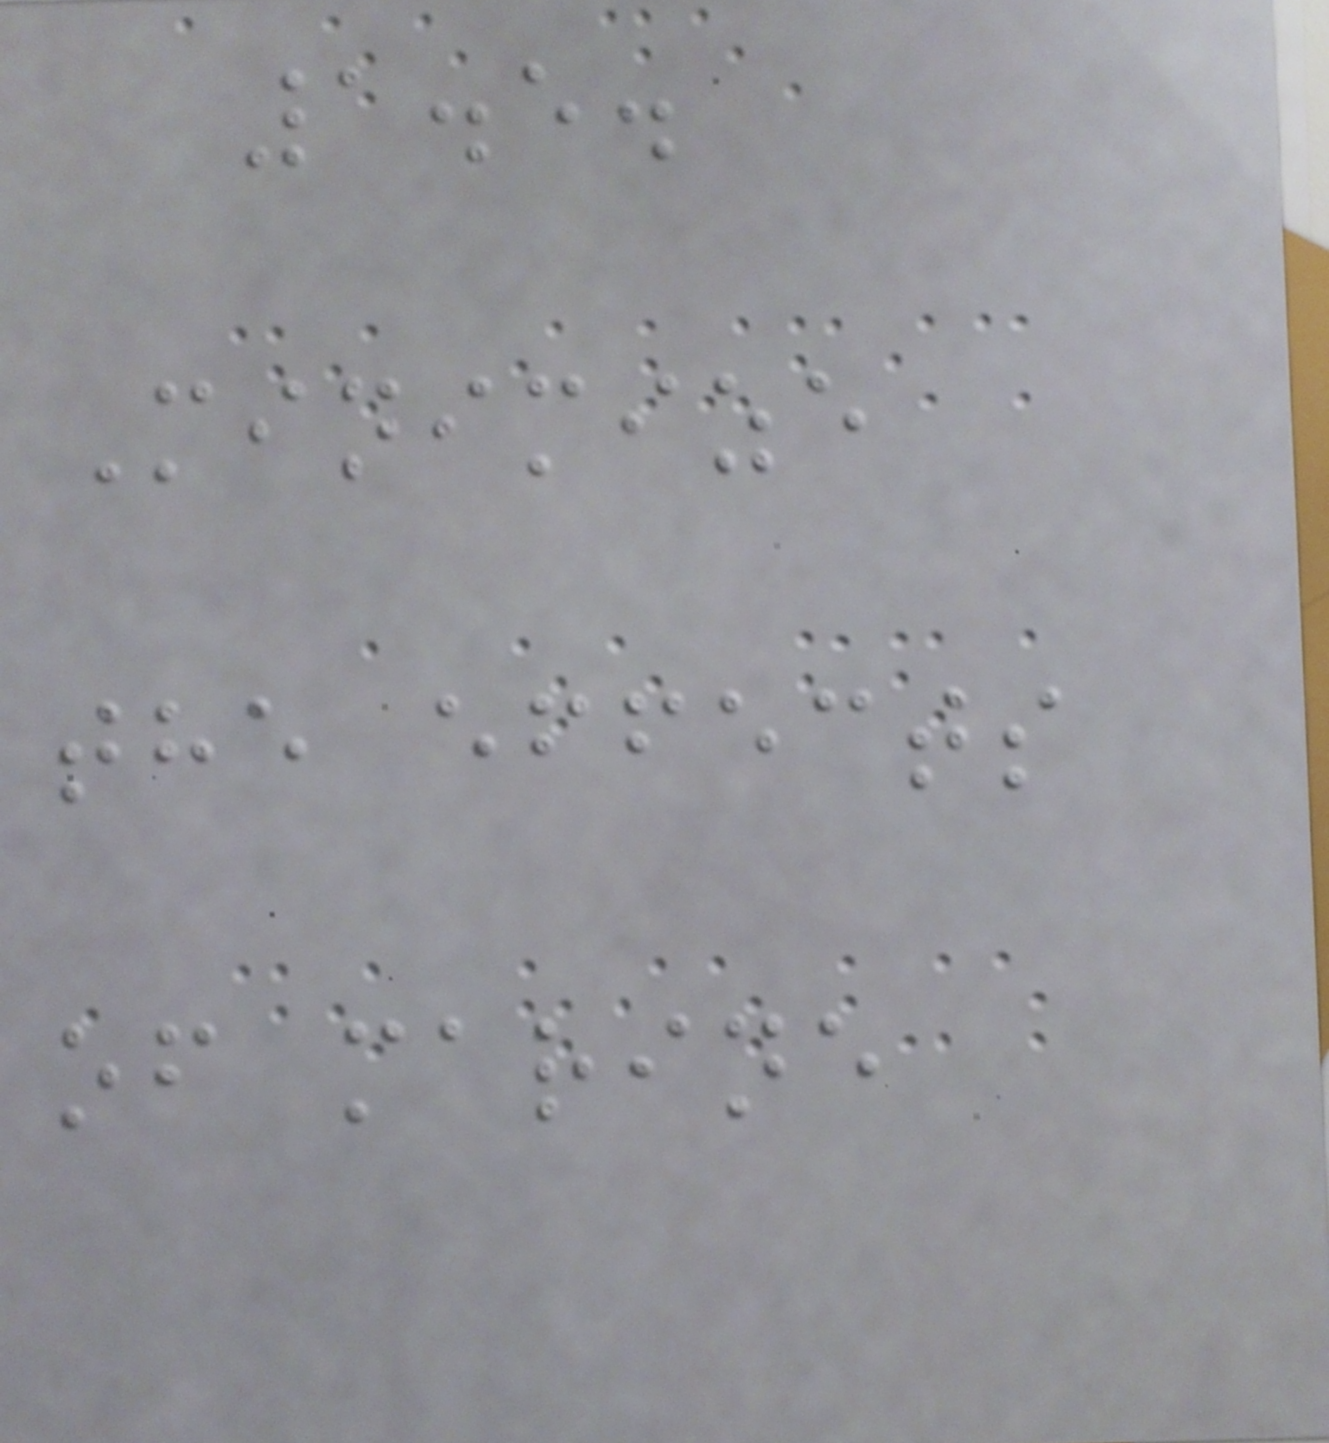1.5.
Minimize
the effects
of marine
